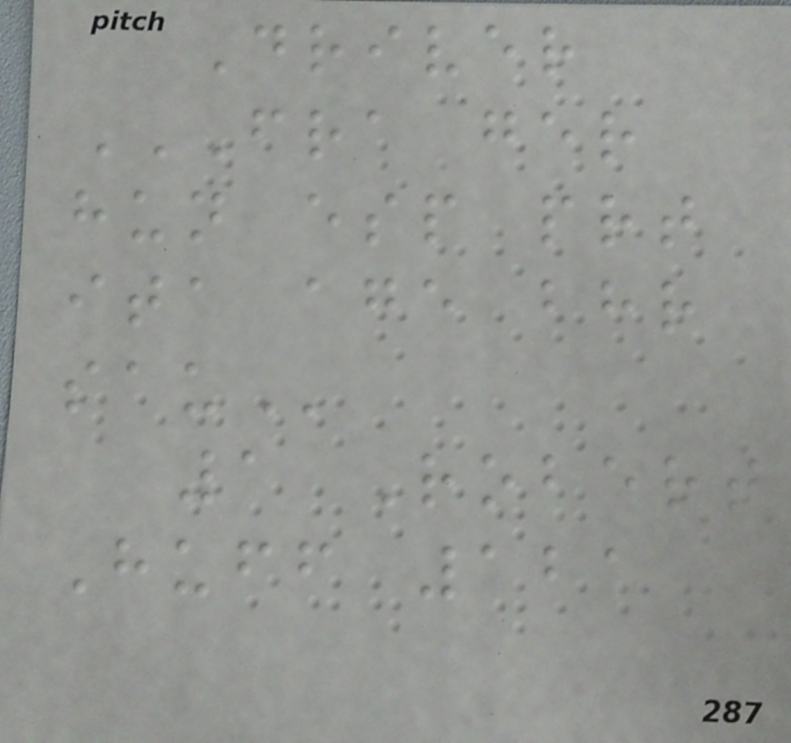Driver
FRA GER
HUN ESP PRT
ITA AGE BHR
SAU
1 Robert
Huff 121
